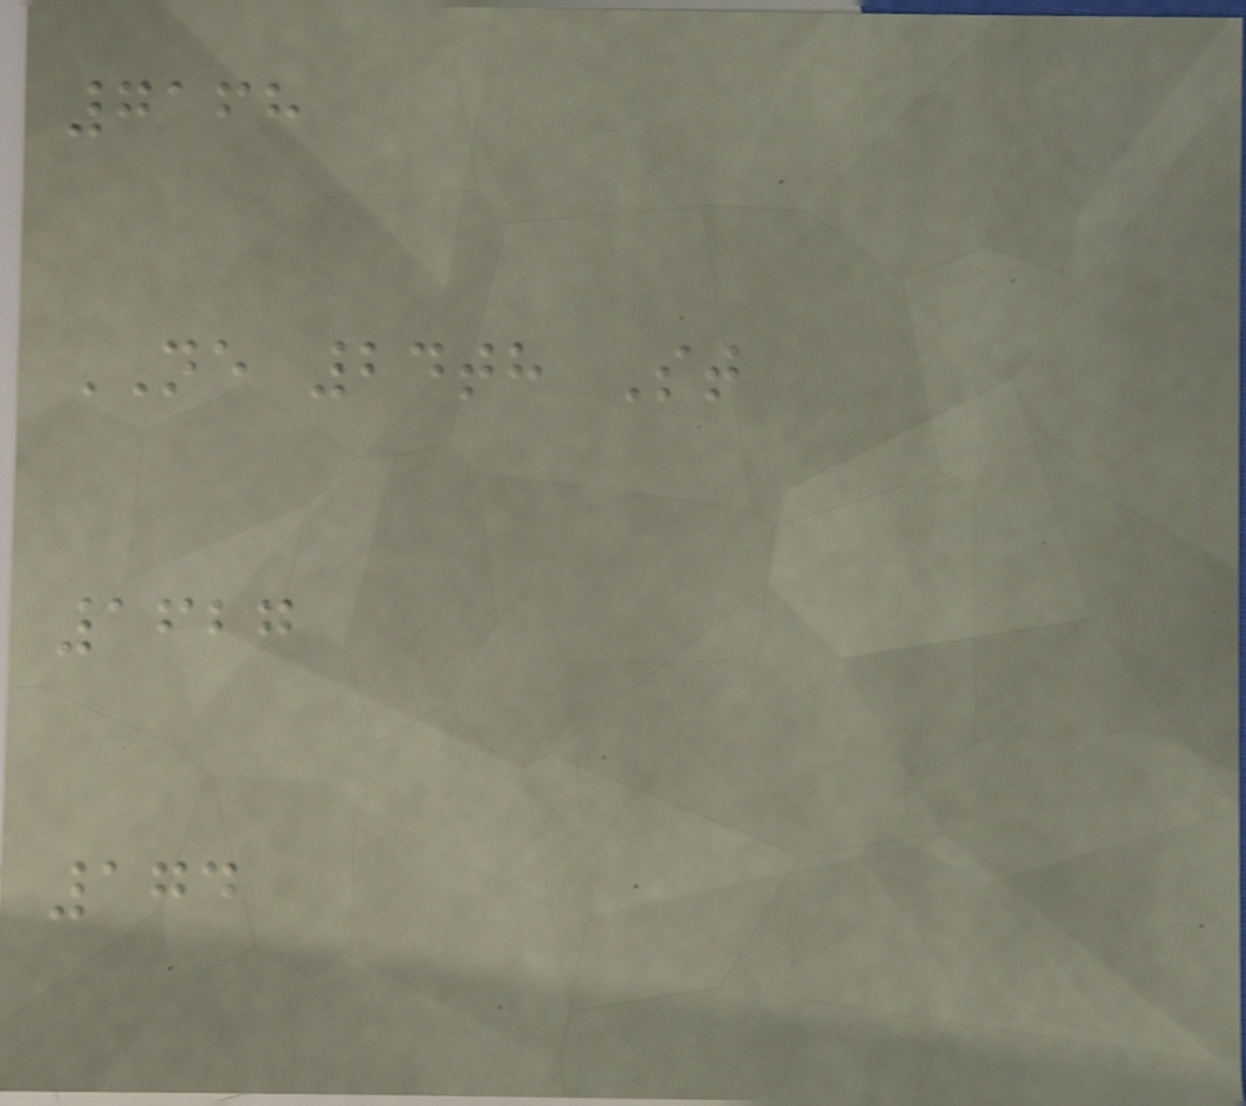7168
NE 24th St
1627
174
